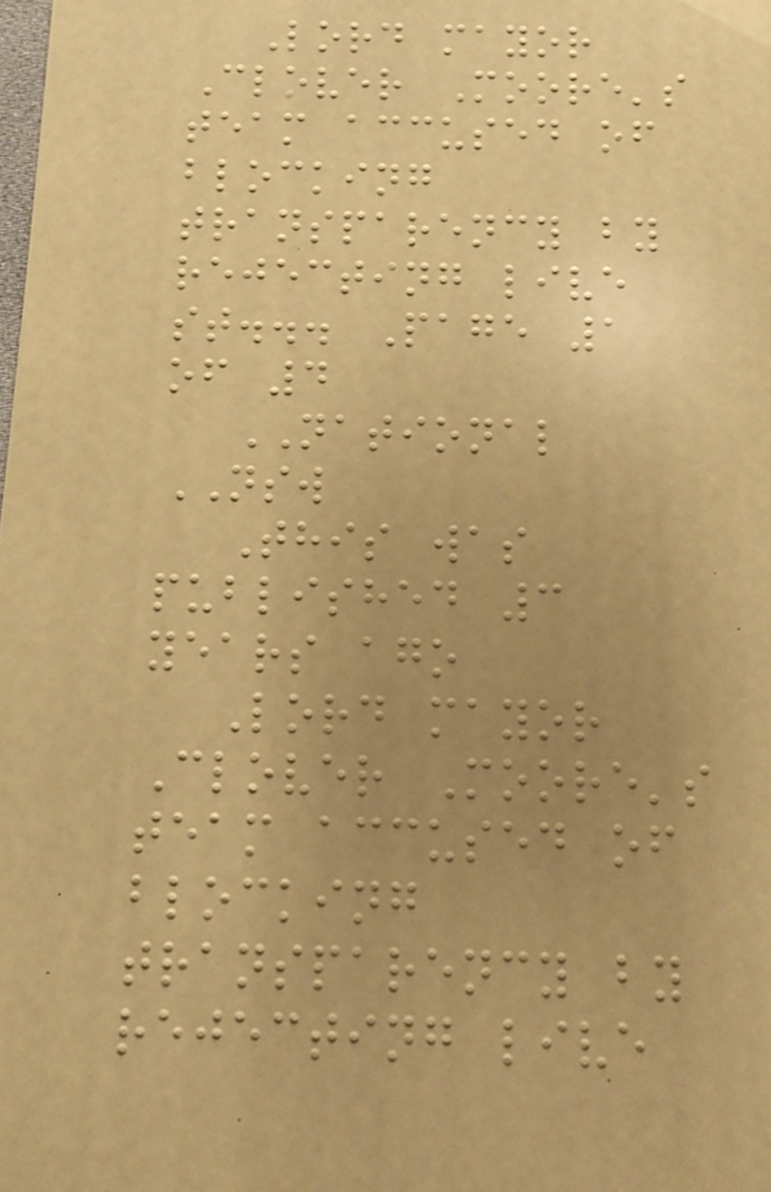Lord mayor
Clover Moore's
team accused of
blocking
transparency by
rejecting live
st... Page 1
of 4
NATIONAL
NSW
This was
published 3
years ago
Lord mayor
Clover Moore's
team accused of
blocking
transparency by
rejecting live
